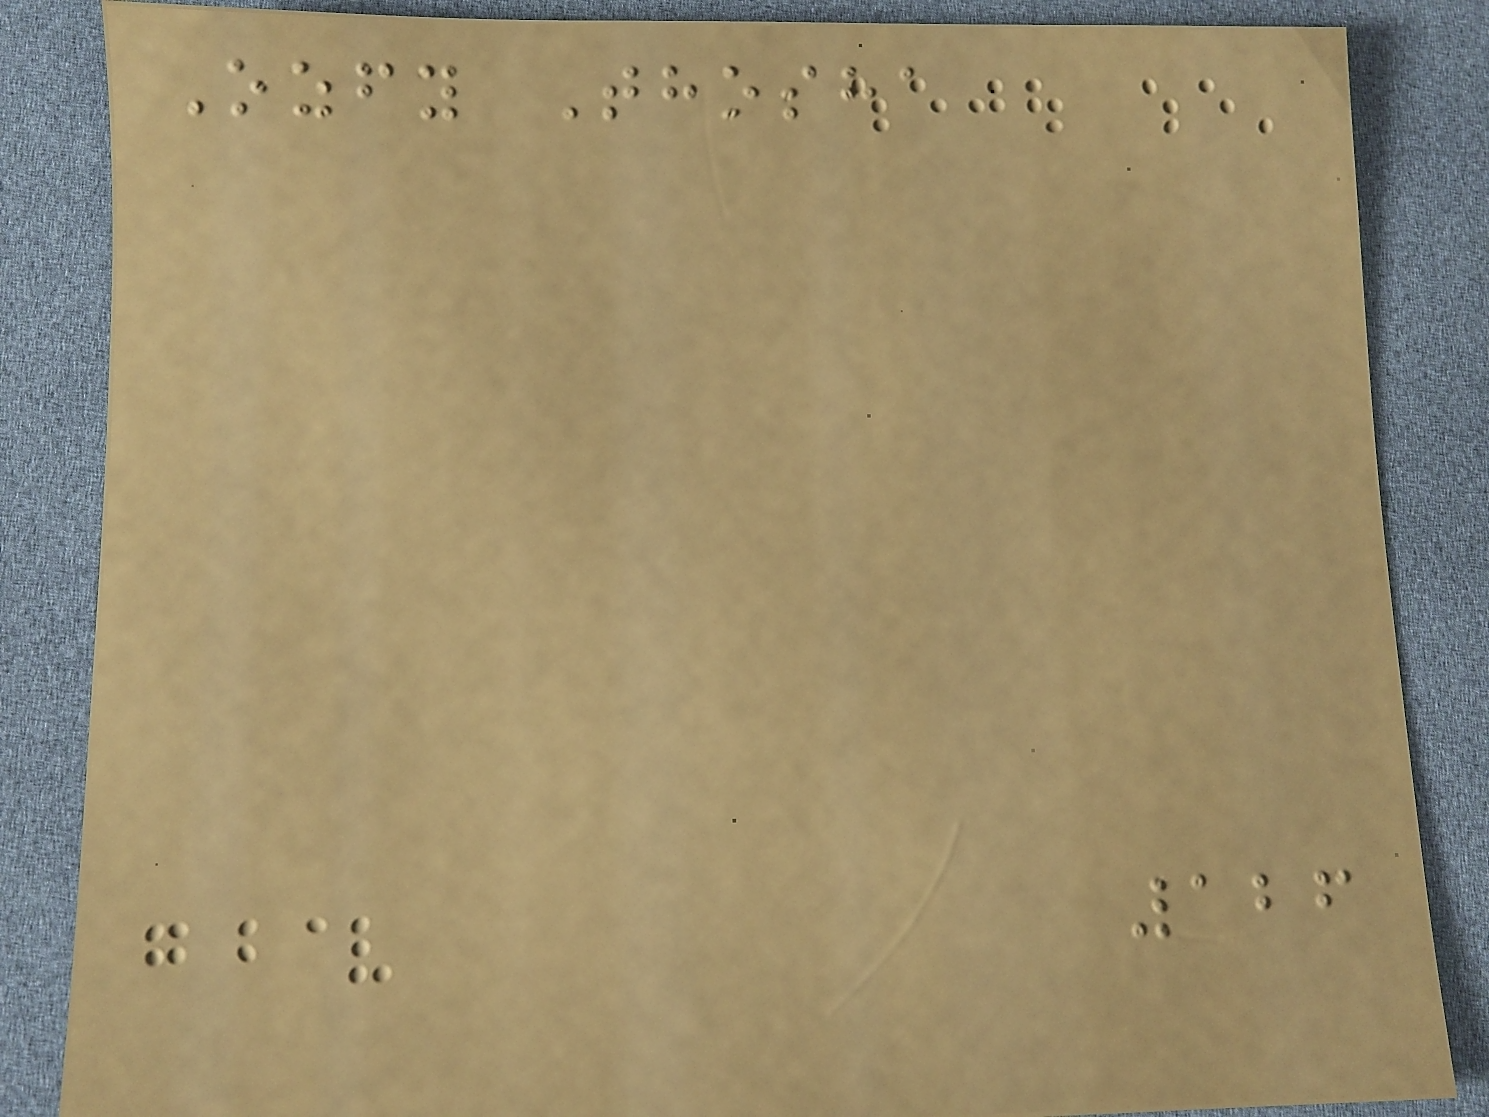Ozfy Thosha
126
